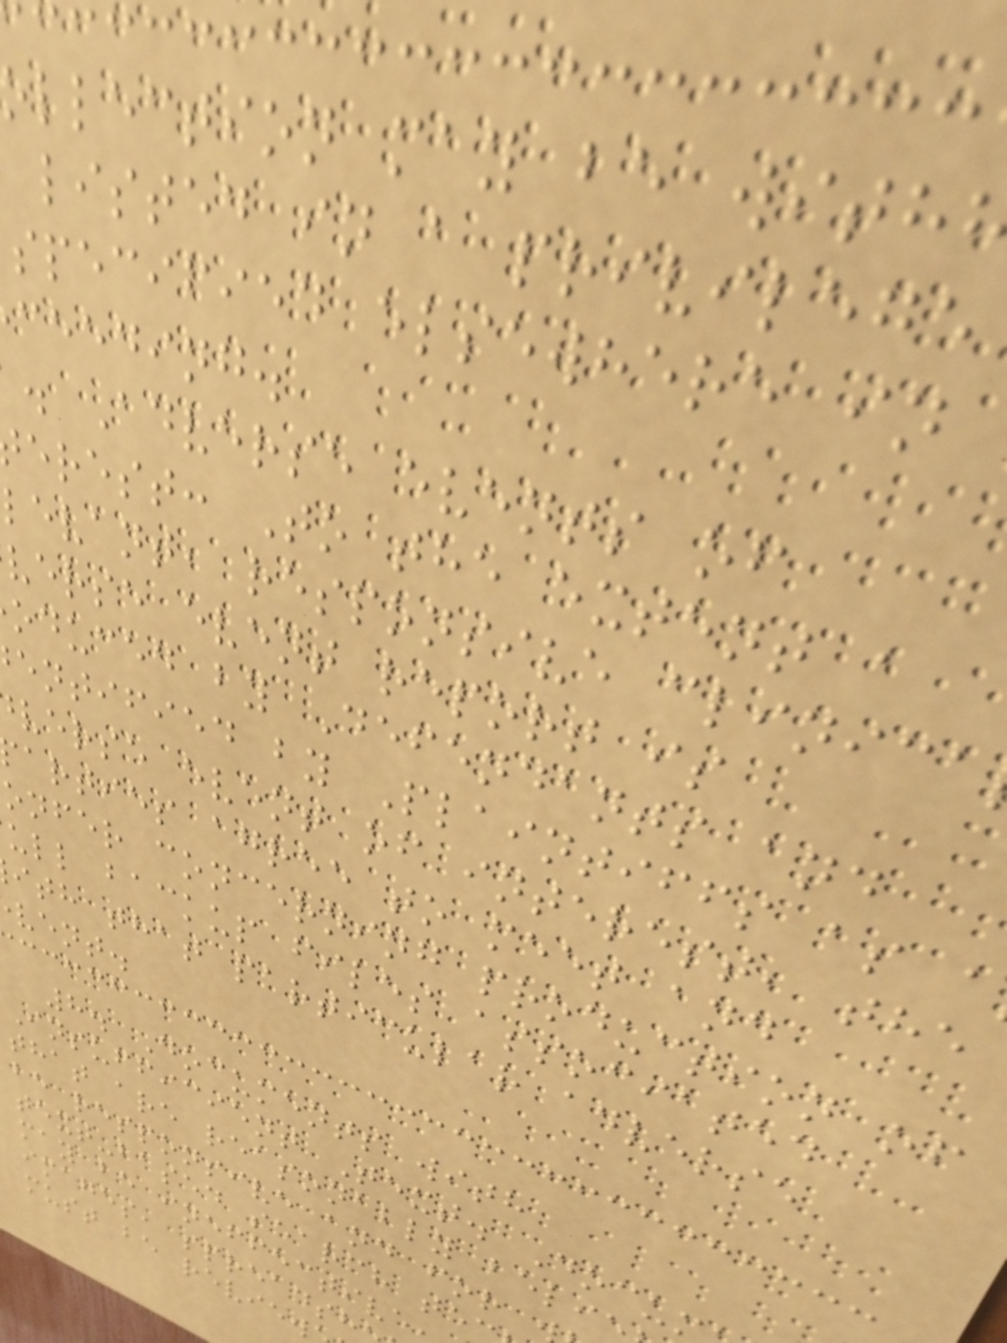ollection may be with
listed in a privilege
specified elsewhere in
ceeding.
. Adverse events of
erest: To the extent a
levant, responsive clinica
verse event report is
oduced by Defendants and
entified by Plaintiffs as a
verse event of interest, the
arties agree to meet and
onfer concerning production of
ull backup files associated
ith that particular adverse
vent.
8. Documents with
Insufficient Text. Docu
that are reasonably beli
be responsive and for
text-based search te
may be ineffective
images, spreadsh
must be review
